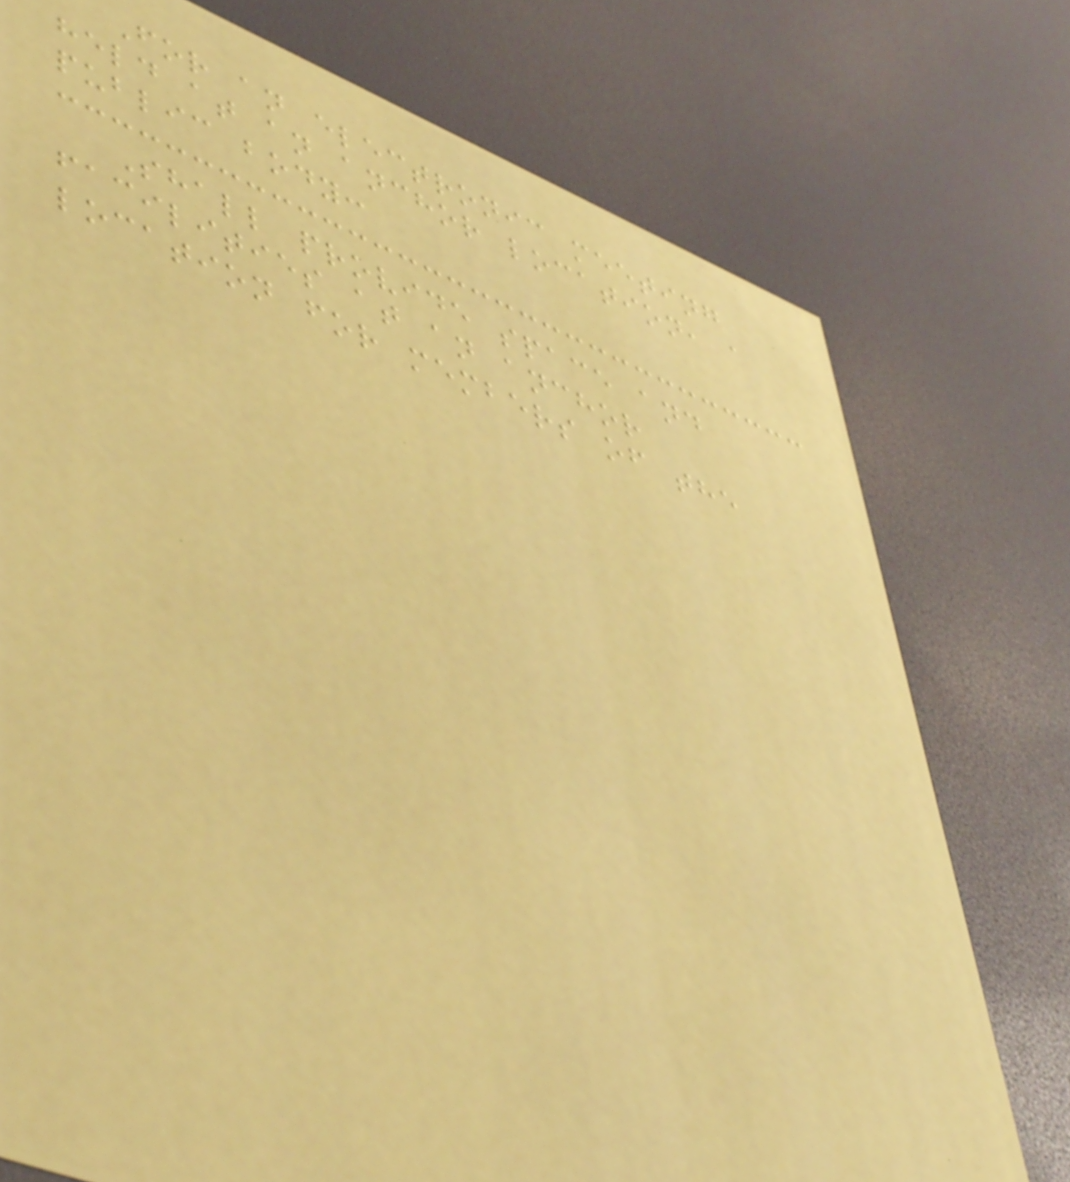For an electronic meeting
held at an anchor location, a
public body:
Shall provide space and
facilities at an anchor
location for members of the
